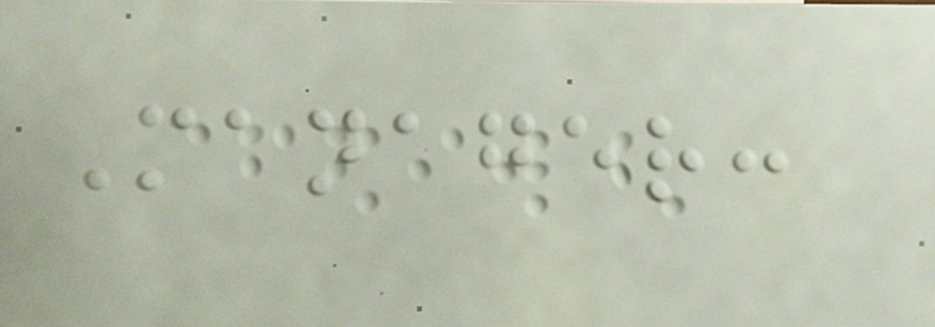Manager:
